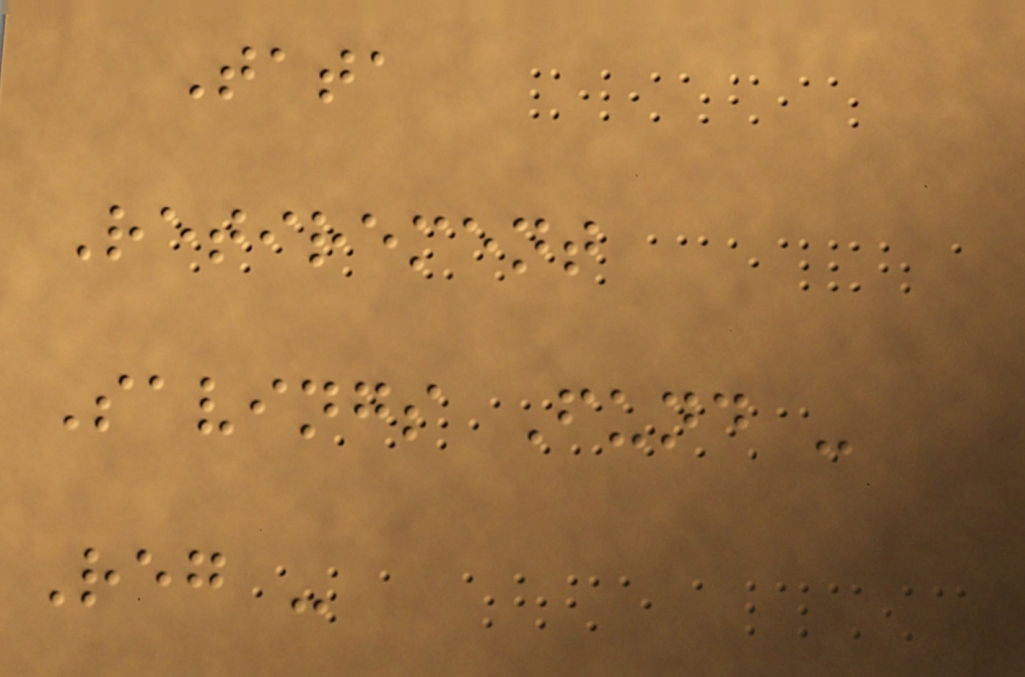Tata
Retirement
Savings Fund -
Reg -
